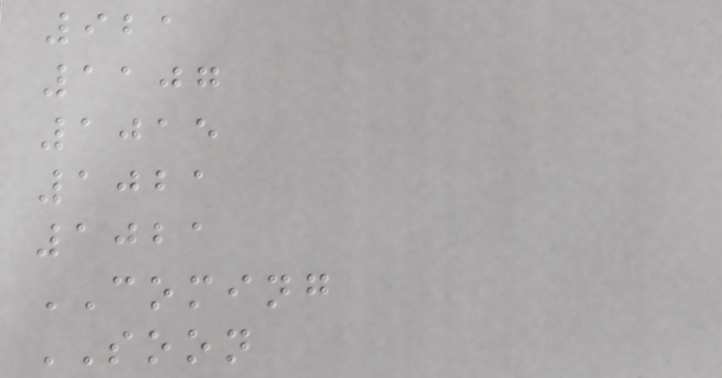921
1107
1015
1021
1021
COMING
SOON
